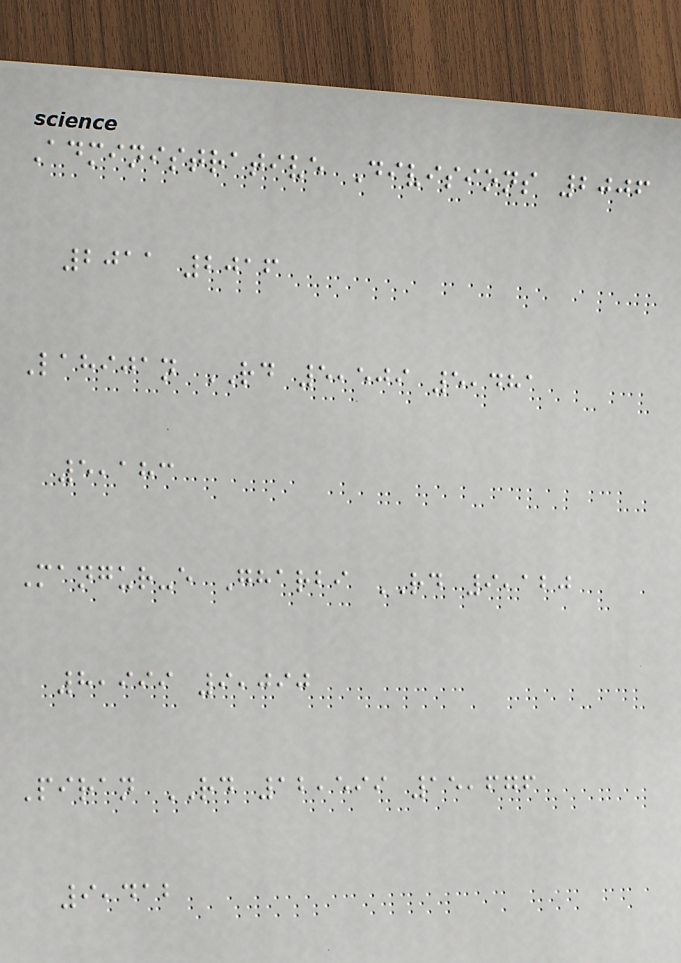Administrative Divisions 2006
2011 2016
Lahijan RD 5,509 5,481
5,183
Mangur-e Gharbi RD 9,120
8,999 9,090
Piran RD 12,599 15,676
9,412
